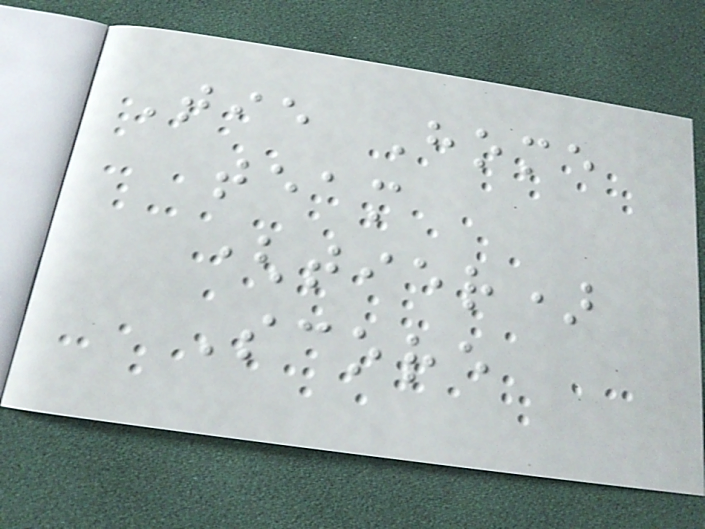Tie Home
team
(tier)
Score
